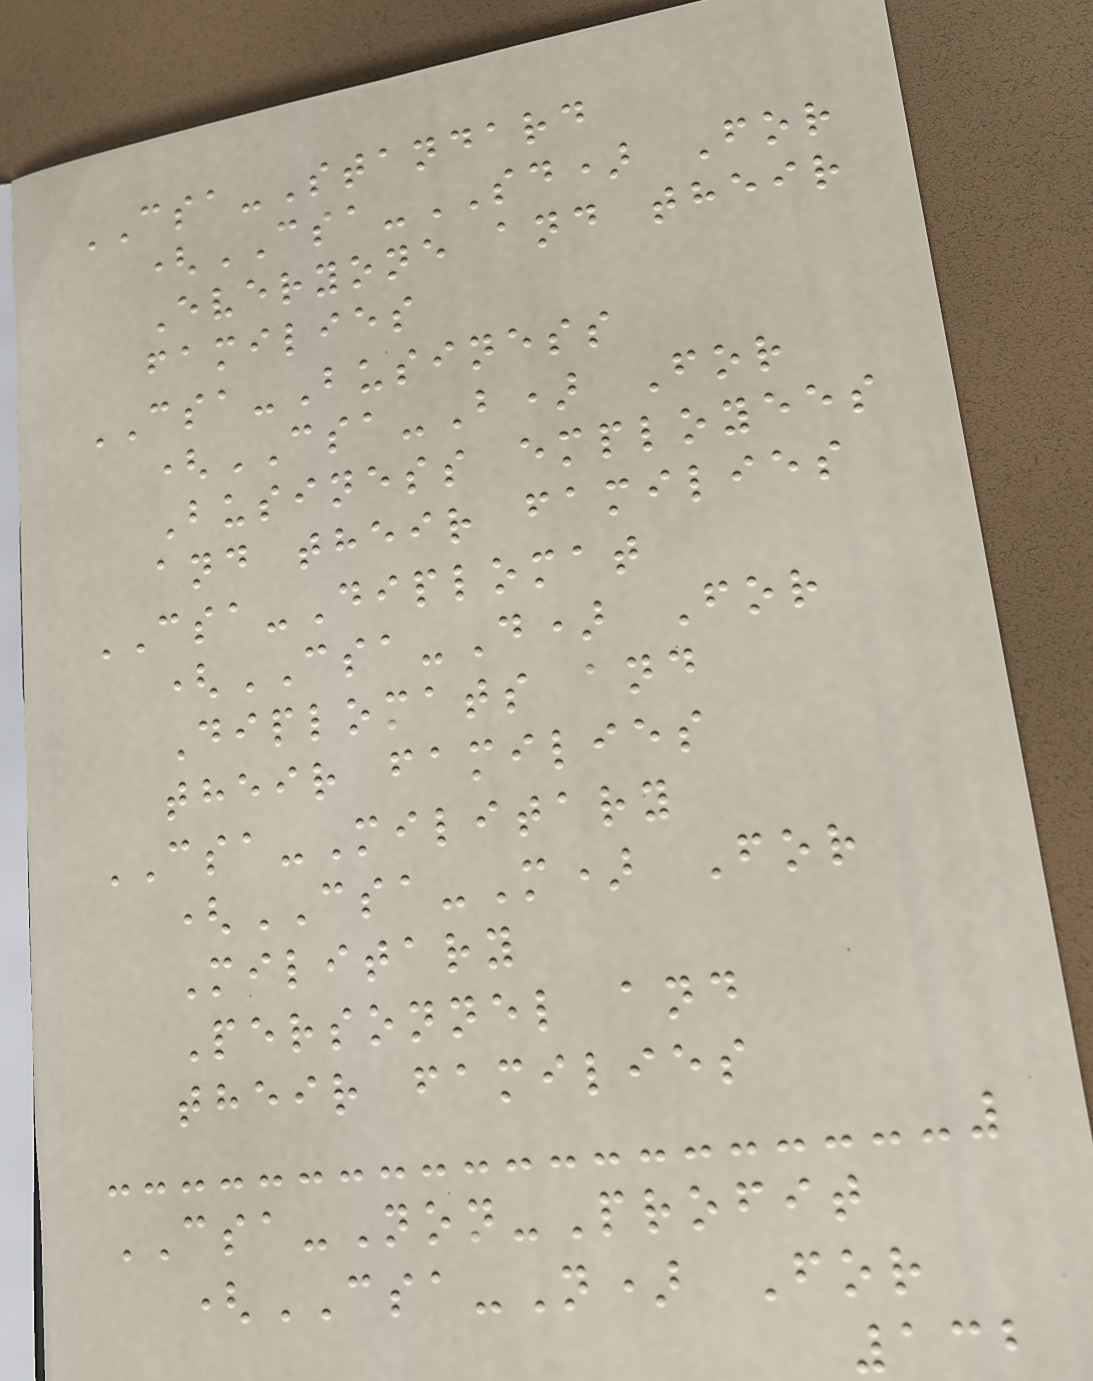CSA-Standard
(CSA-SD) For
Everyone and their
families
CSA-Business
(CSA-B) For
Business employees
and their families
CSA-Diplomat
(CSA-D) For
Diplomats and
their families
CSA-Military
(CSA-M) For
Military
Personnel and
their families
CSA-Non-Profit
(CSA-N) For
132
